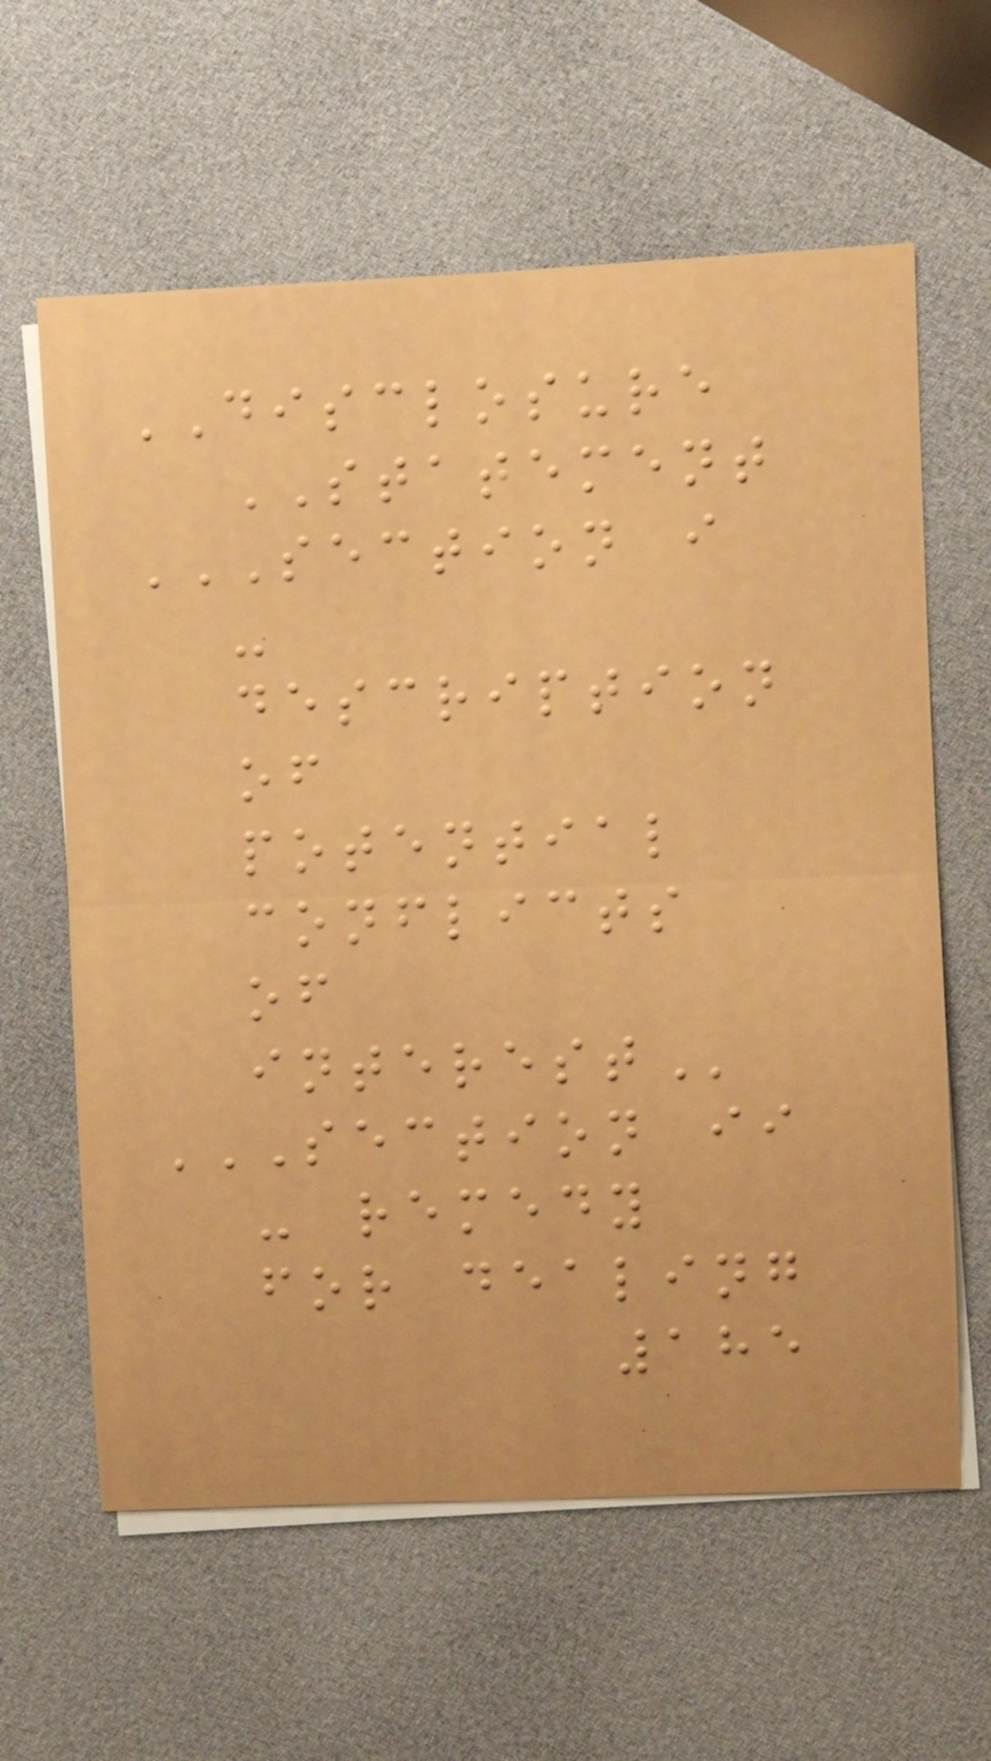DISCLOSURE
STATEMENT
SECTION I
-
DESCRIPTION
OF
POTENTIAL
CONFLICTS
OF
INTEREST
SECTION II
- REMEDY
FOR DEALING
185
